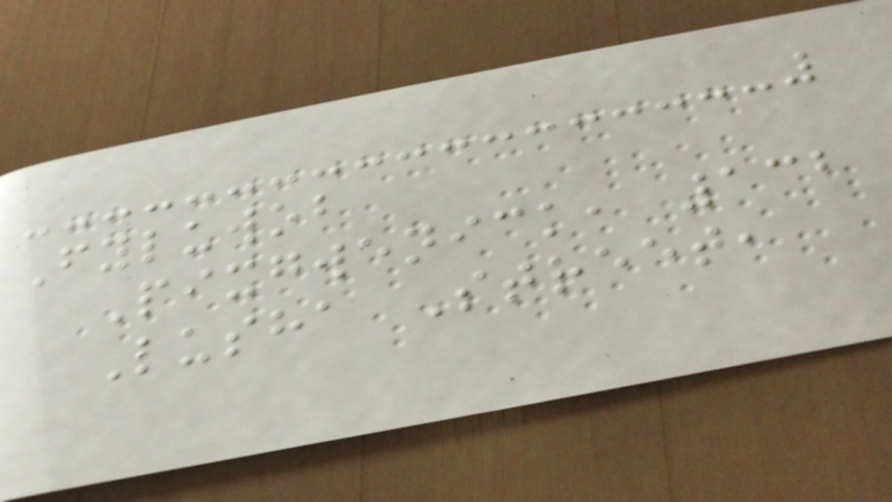Fyluwob
Pixgwenick, 132
Lusha Street,
